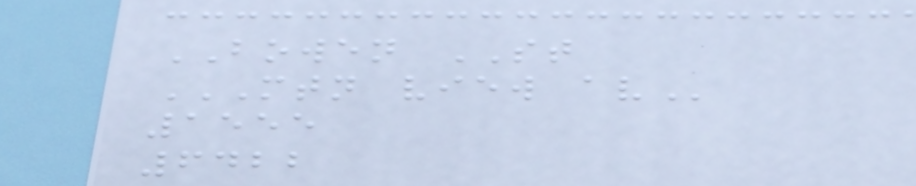BOWEN ST
MTN VIEW AV
1555
6422
